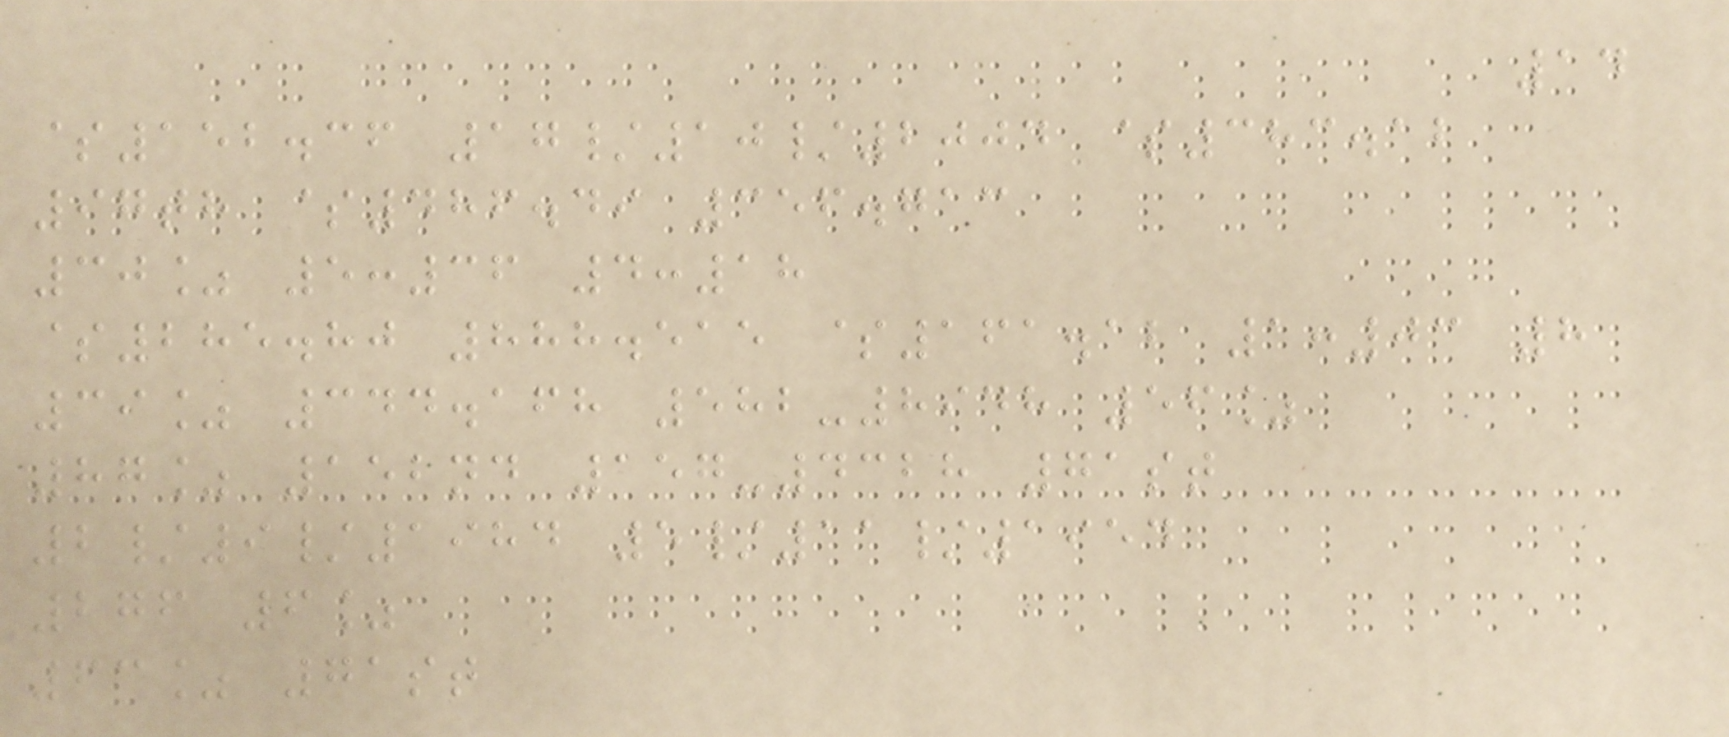14
$152.36 17/10/2004 $383.12
97th $486.49 356.713
30% 5:36 4:18
$285.80 888.515 $161.12 1:03 8
39% 344.168 582-8948 56%
87% 152nd 157-4328 71st
2/9/1984 5/11/1954
276 6%
63% 71st
